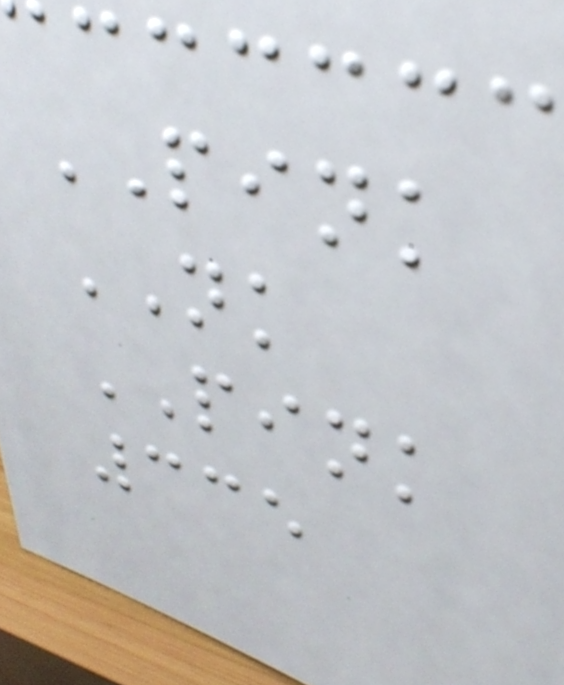PINK
NK
PINK
335
